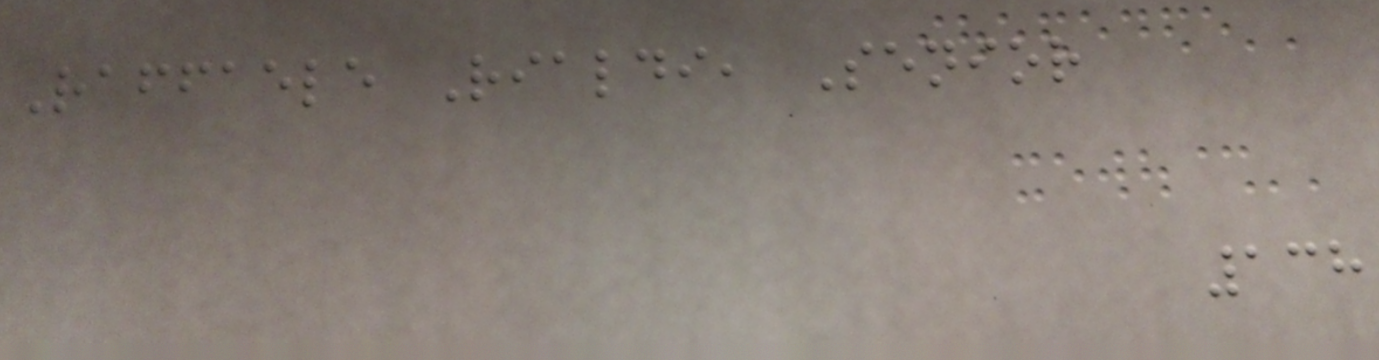Raffaele Rialdi, Senior
138
